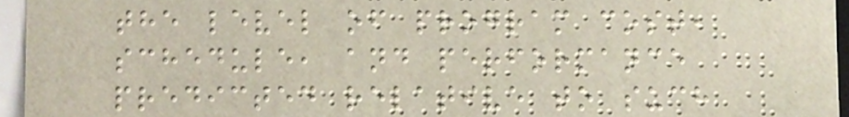the level of program cost,
schedule, and performance
predicted relative to such
